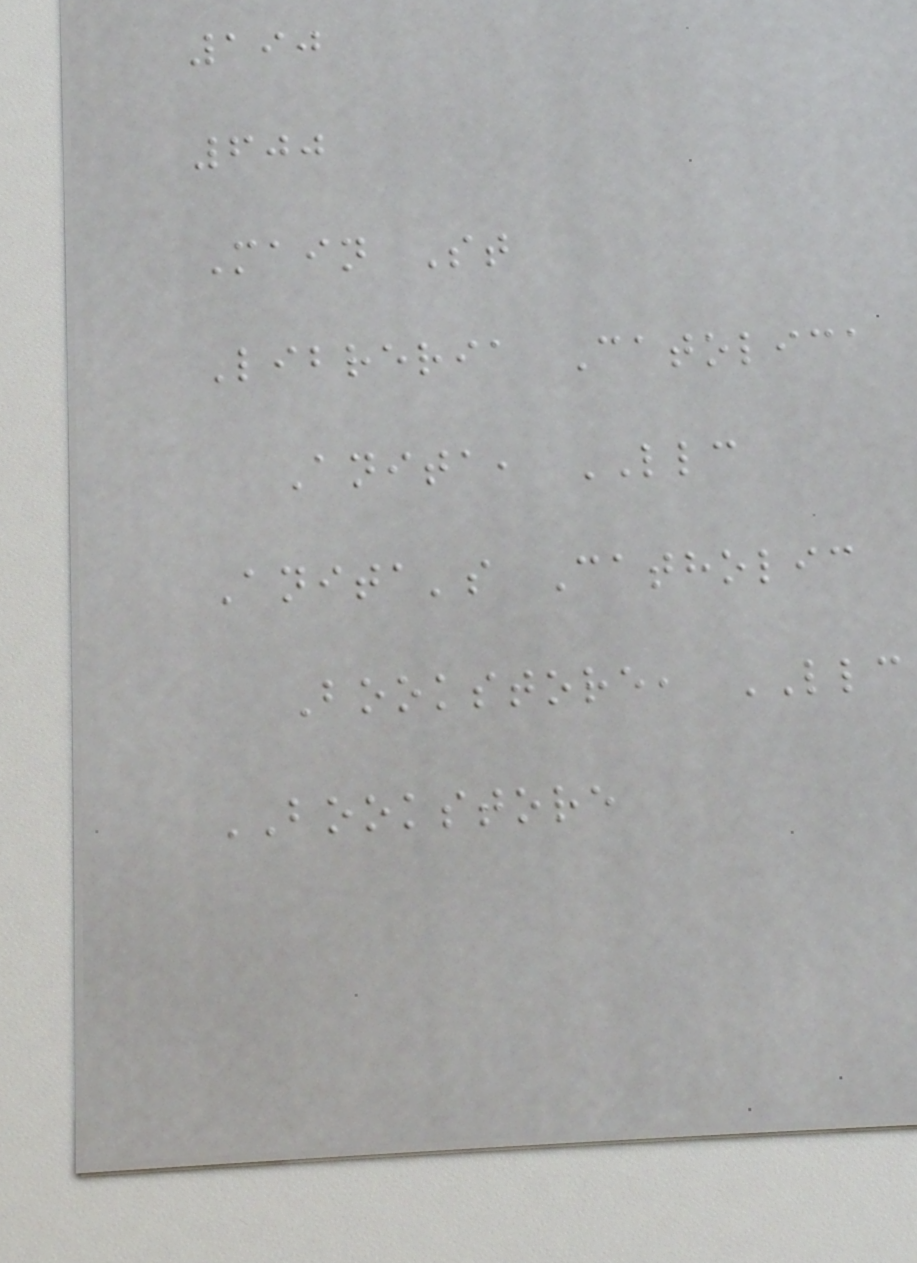190
600
Main St
Libreria Catolica
Anita, LLC
Anita's Catholic
Bookstore, LLC
BOOKSTORE
